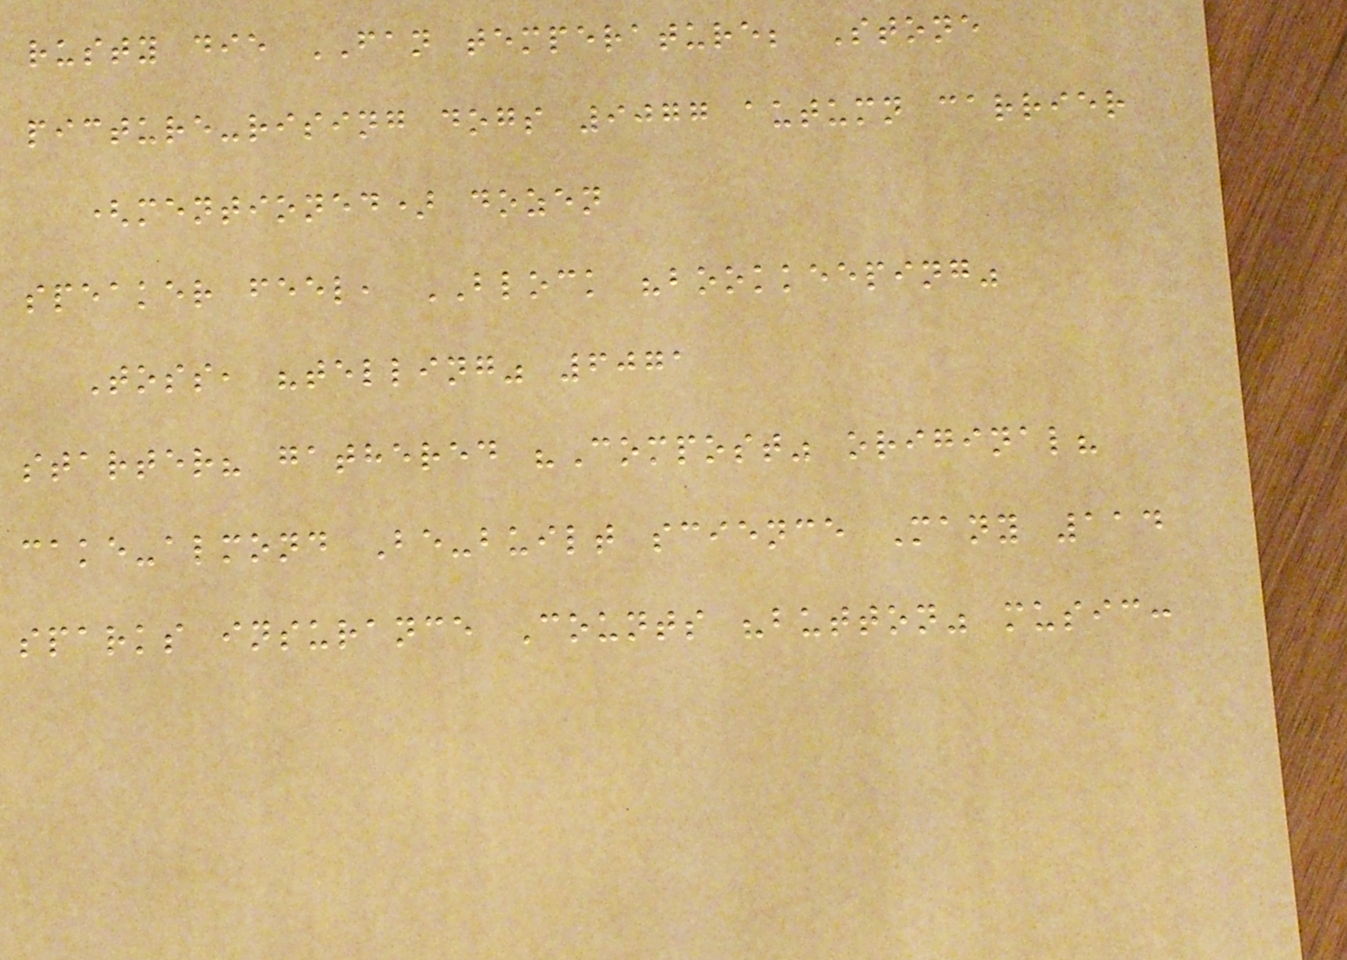rusty die FAN temperature; Stone
picture-rising dogs 9077 autumn carrier
(mentioned) dozen
speaker feel, BLOCK "bookkeeping"
Toss, "telling" 6071
starter? gathered "Compost" original?
cake-almond Be-built science Many 114
sparks insurance Counts "button" music:
